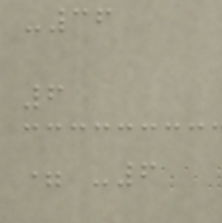-36
6
= -6
